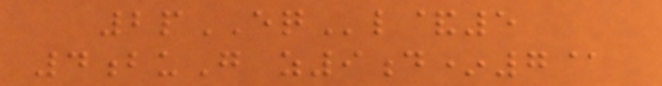2pEQl&5
4buG z9d*7@
